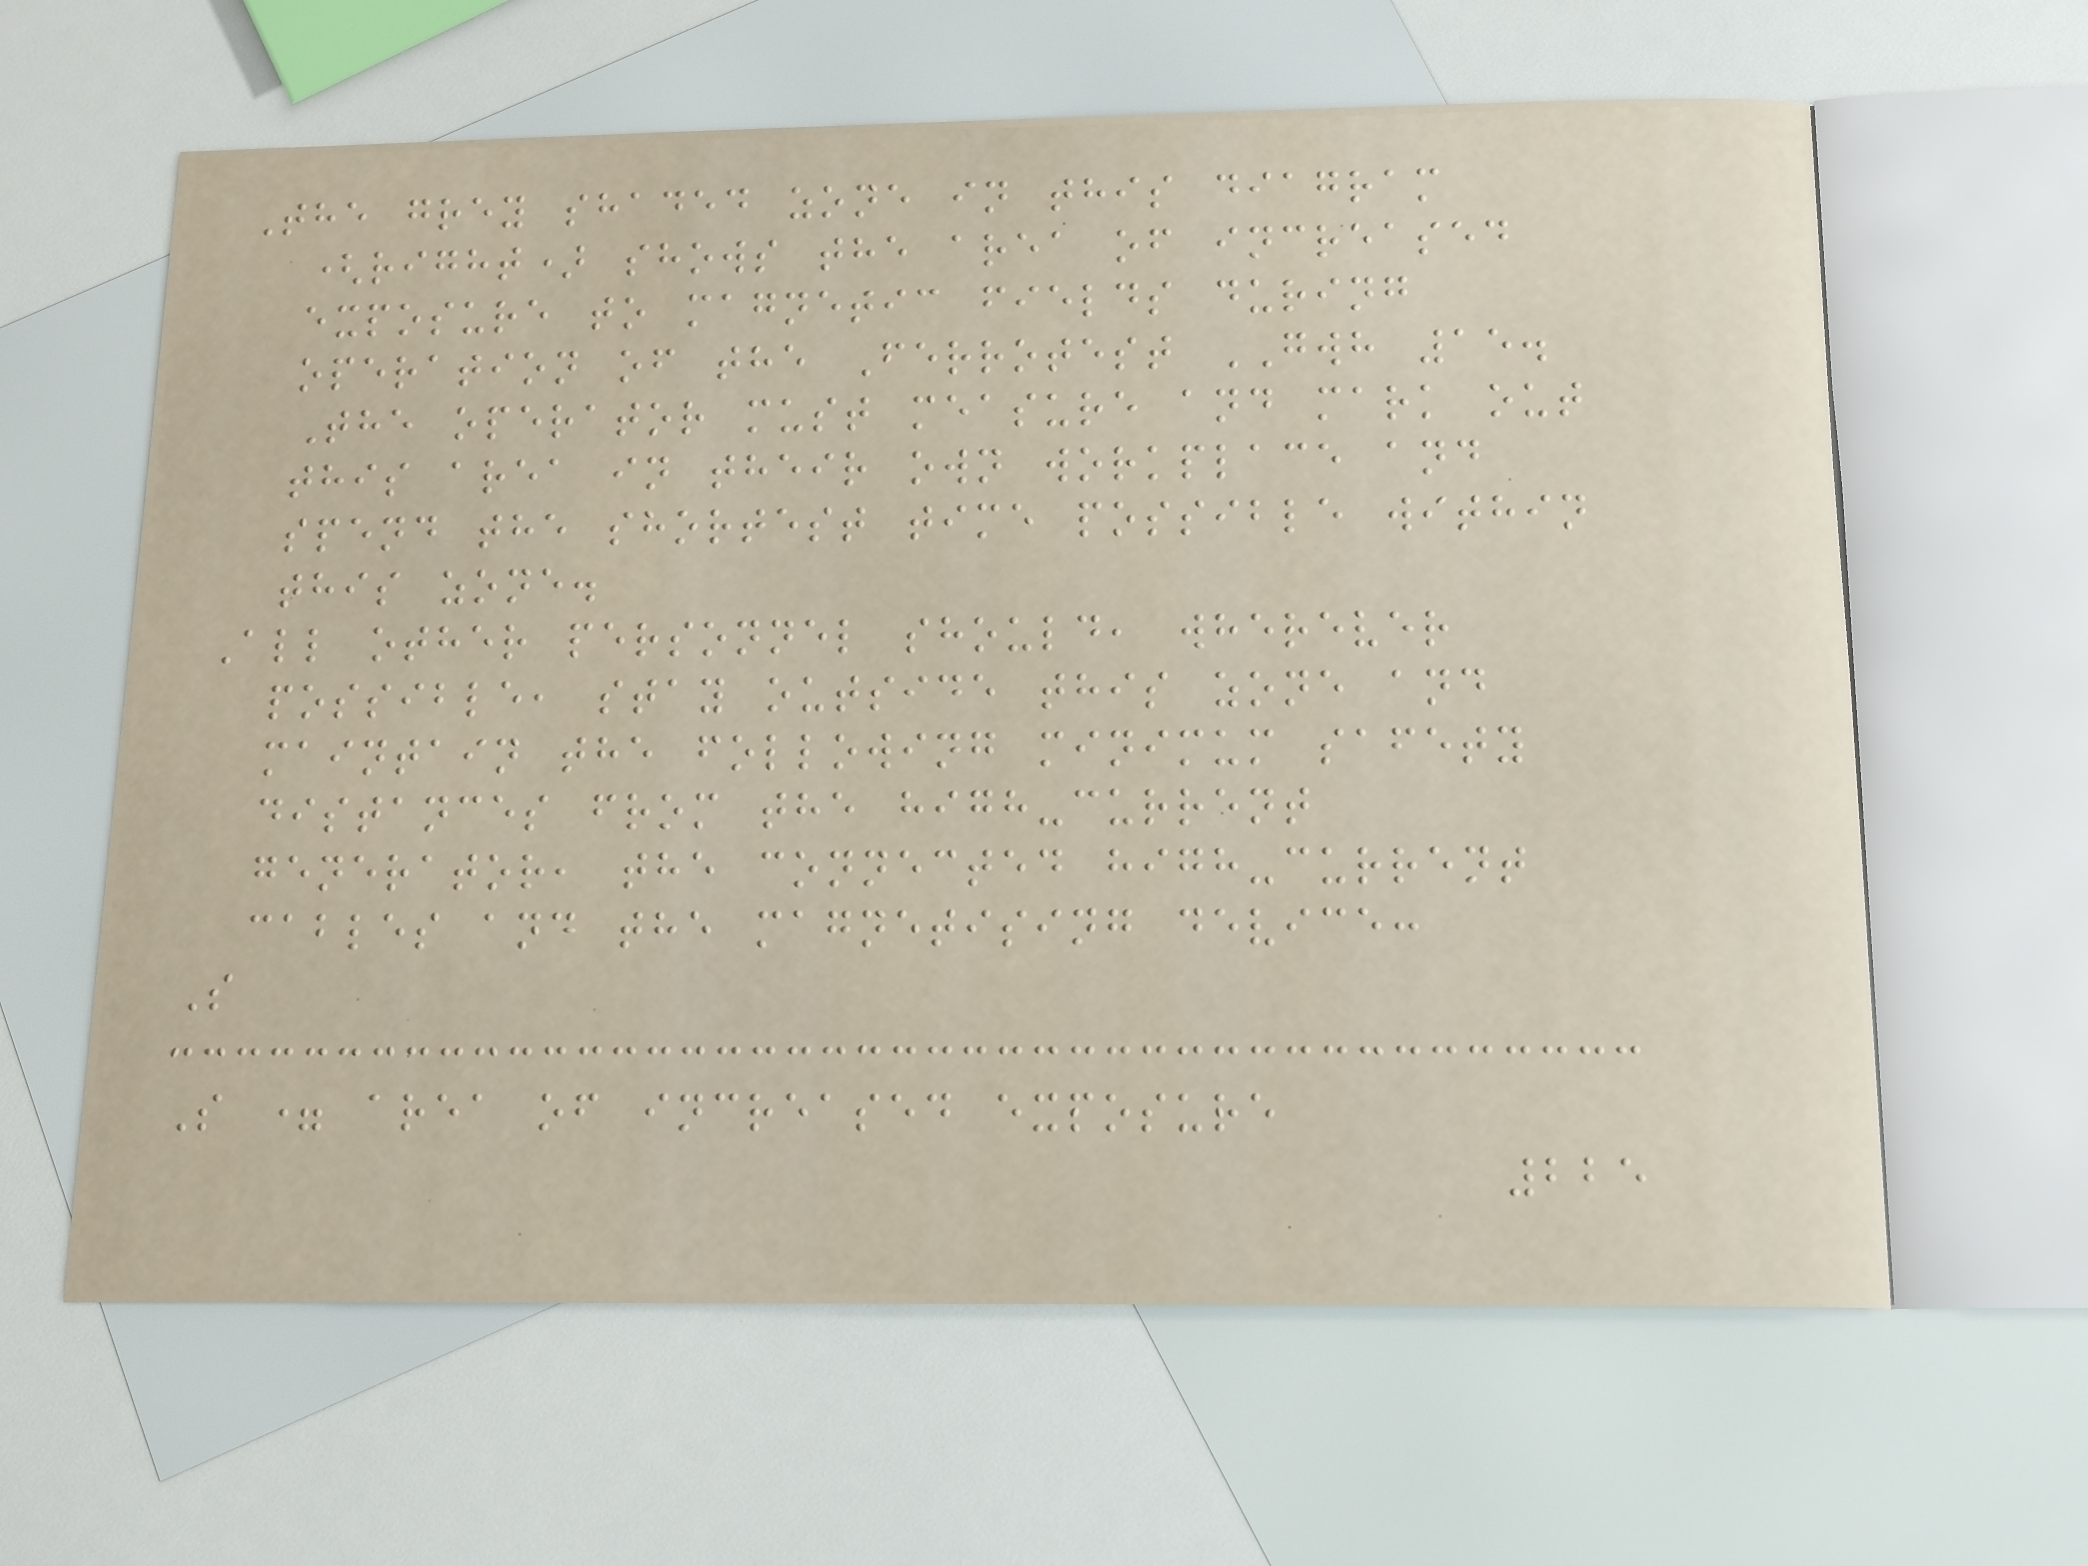The grey shaded zone in this diagram
(right) shows the area of increased
exposure to magnetic fields during
operation of the Ferrotest GWH 15.
The operator must measure and mark out
this area in their own workplace and
spend the shortest time possible within
this zone.
All other personnel should, wherever
possible, stay outside this zone and
maintain the following minimum safety
distances from the high-current
generator, the connected high-current
cables and the magnetising device:
S
S = area of increased exposure
225
